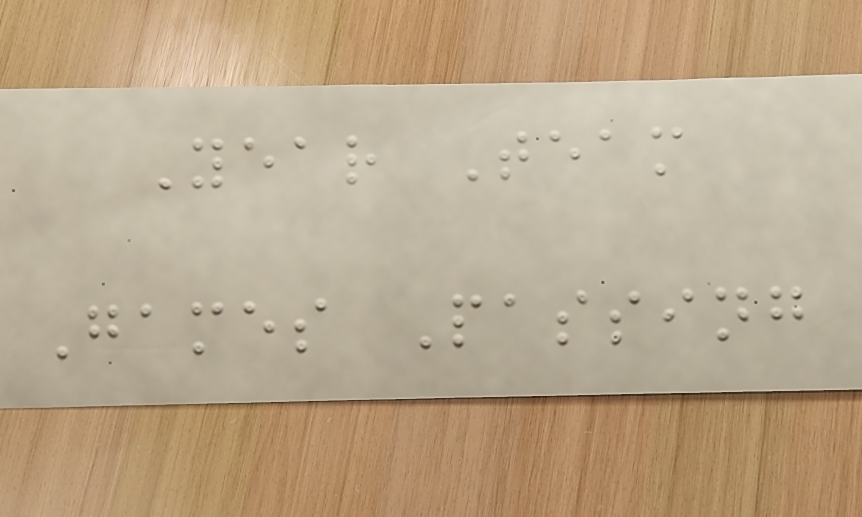Year Team
Games Passing
